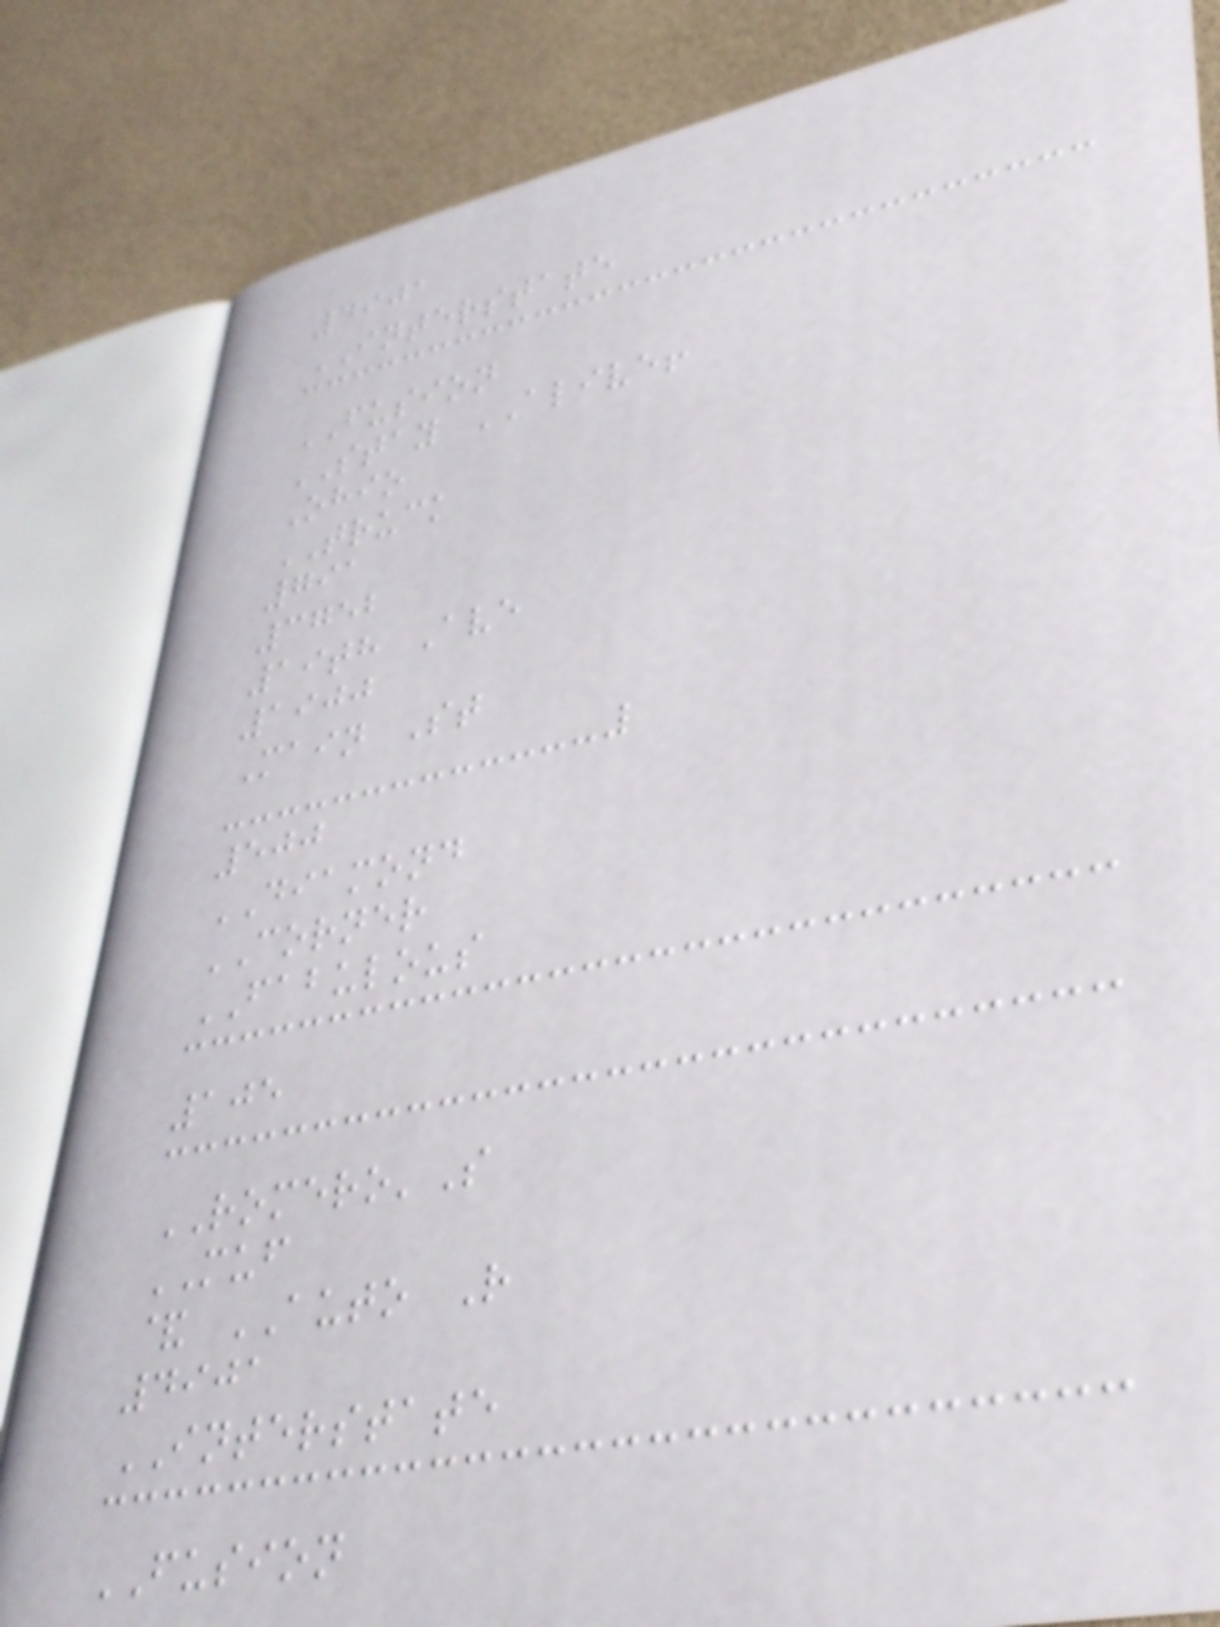4901
INTERSTATE
FUSION
STAY ALIVE!
Ohio
TRUCK
791
3752
19th Ave
1900
Main St
500
DIAMOND
CORNER
FABULOUS
105
ROMERO'S
MUF
& AUTO R
4901
INTERSTATE
FUSION
